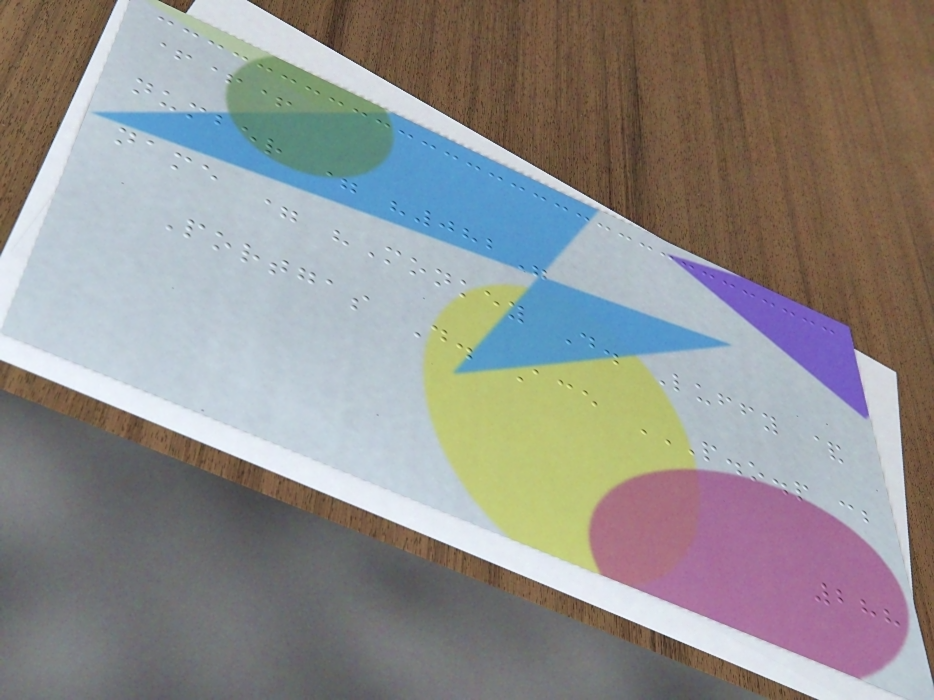+++
number = "082"
name = "Monkey D. Luffy &
Portgas D. Ace P.O.P CB
288
